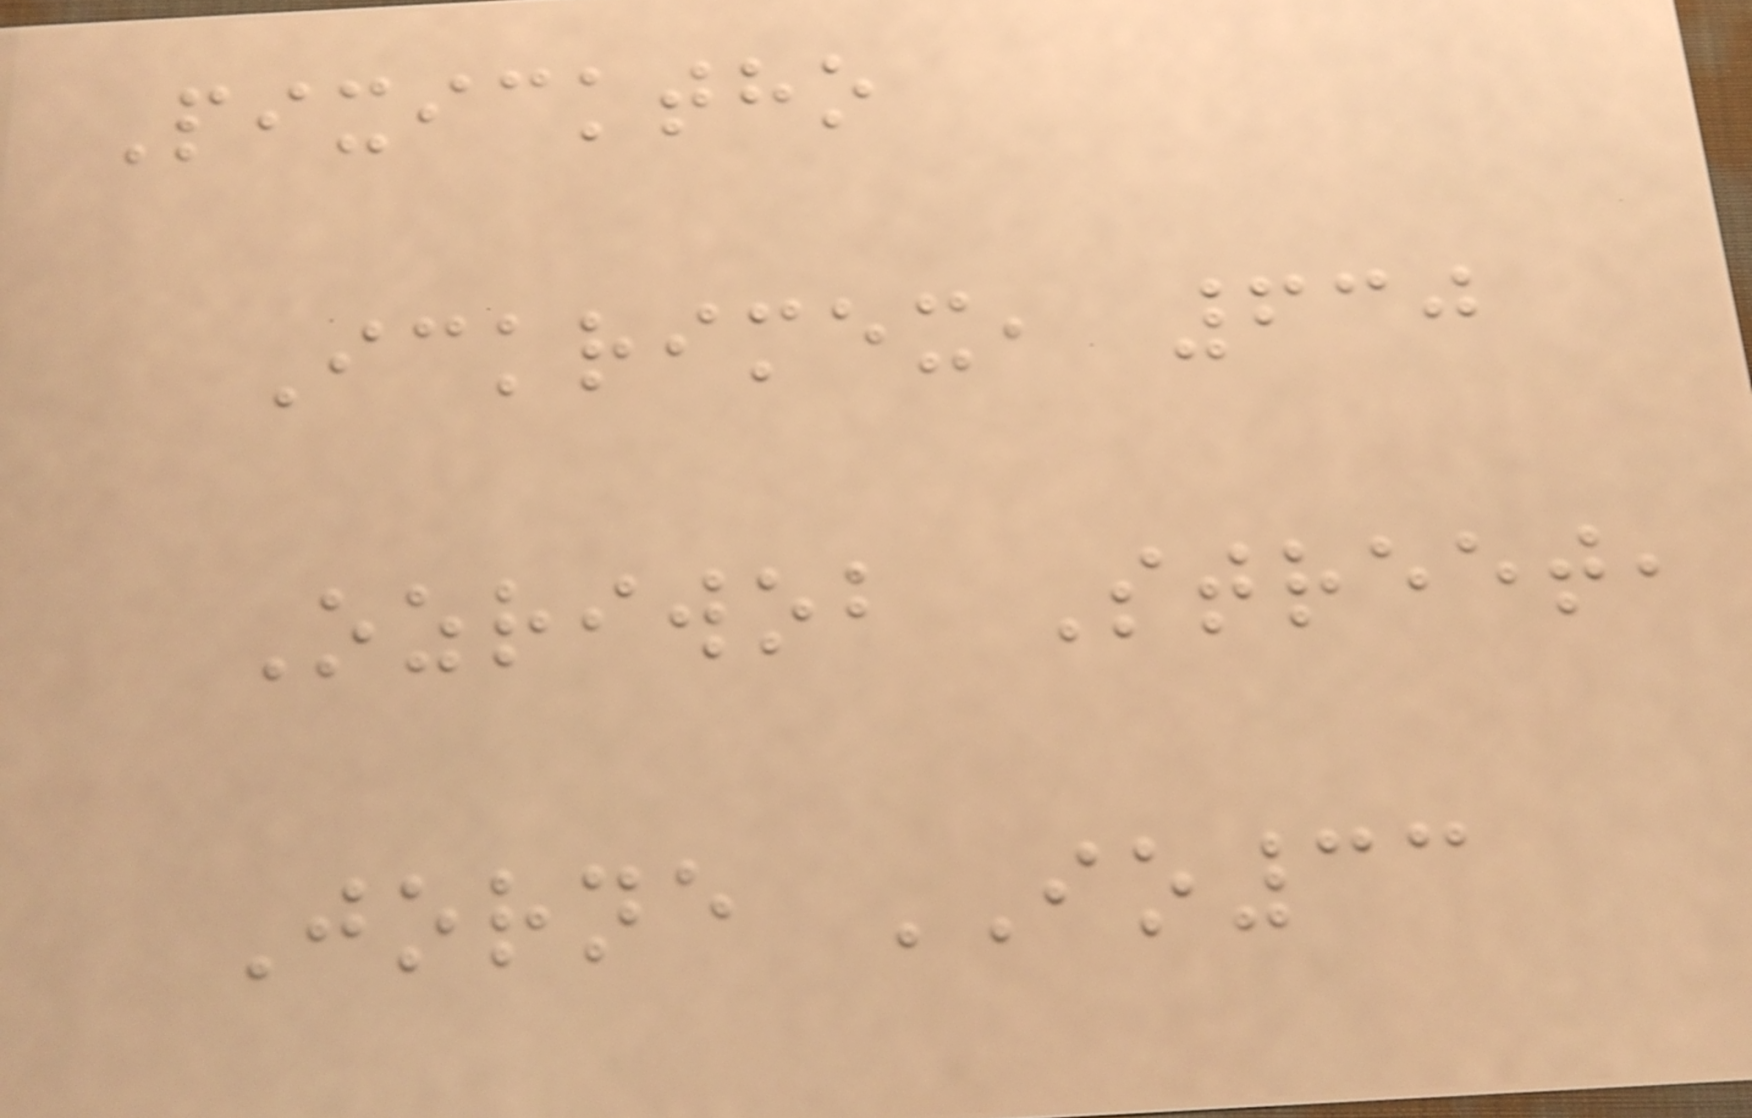Pixicktho
Ickrimex, 630
Ozriwob Street,
Jorne IO33
